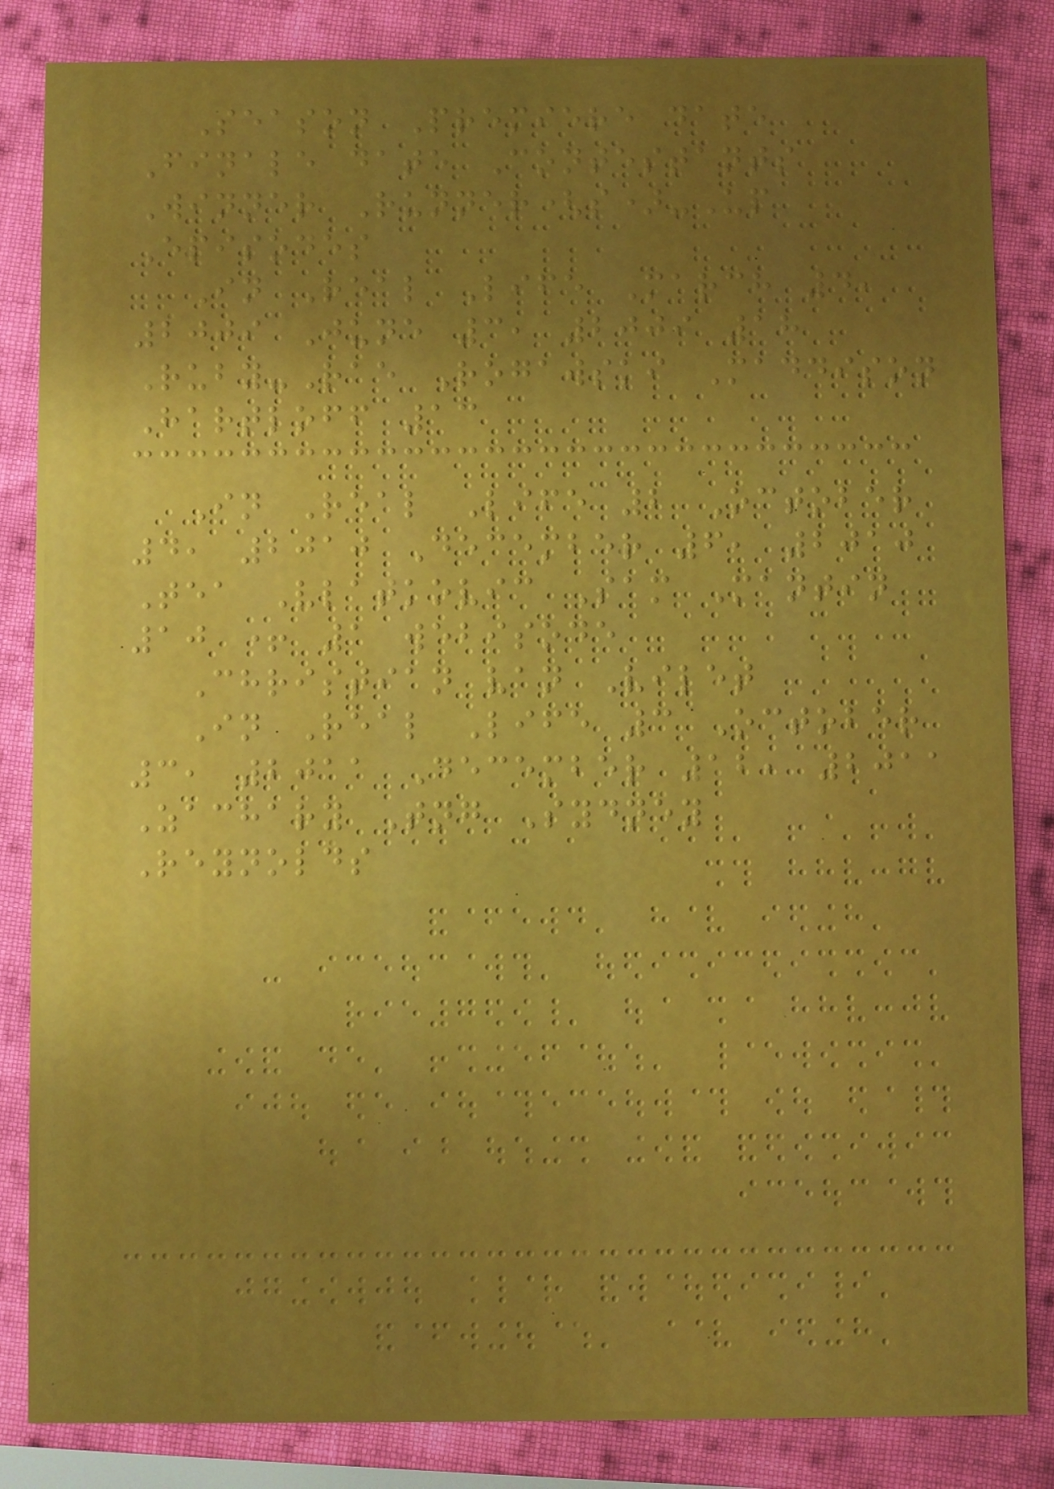Season Premiere date
Finale date Contestants
Winner Runner(s)-Up
Episodes
In Real Life March 4,
2009 June 3, 2009 18
Ruby-Rae Rogawski Maddison
Hartloff 13
In Real Life 2 October
4, 2010 December 6, 2010
Tea Vlatkovic Sam Mantin
10 + 1 webisode
Christian van Vilet
In Real Life 3 October
3, 2011 December 12, 2011
Zachary Tng Sydney
Reynolds
